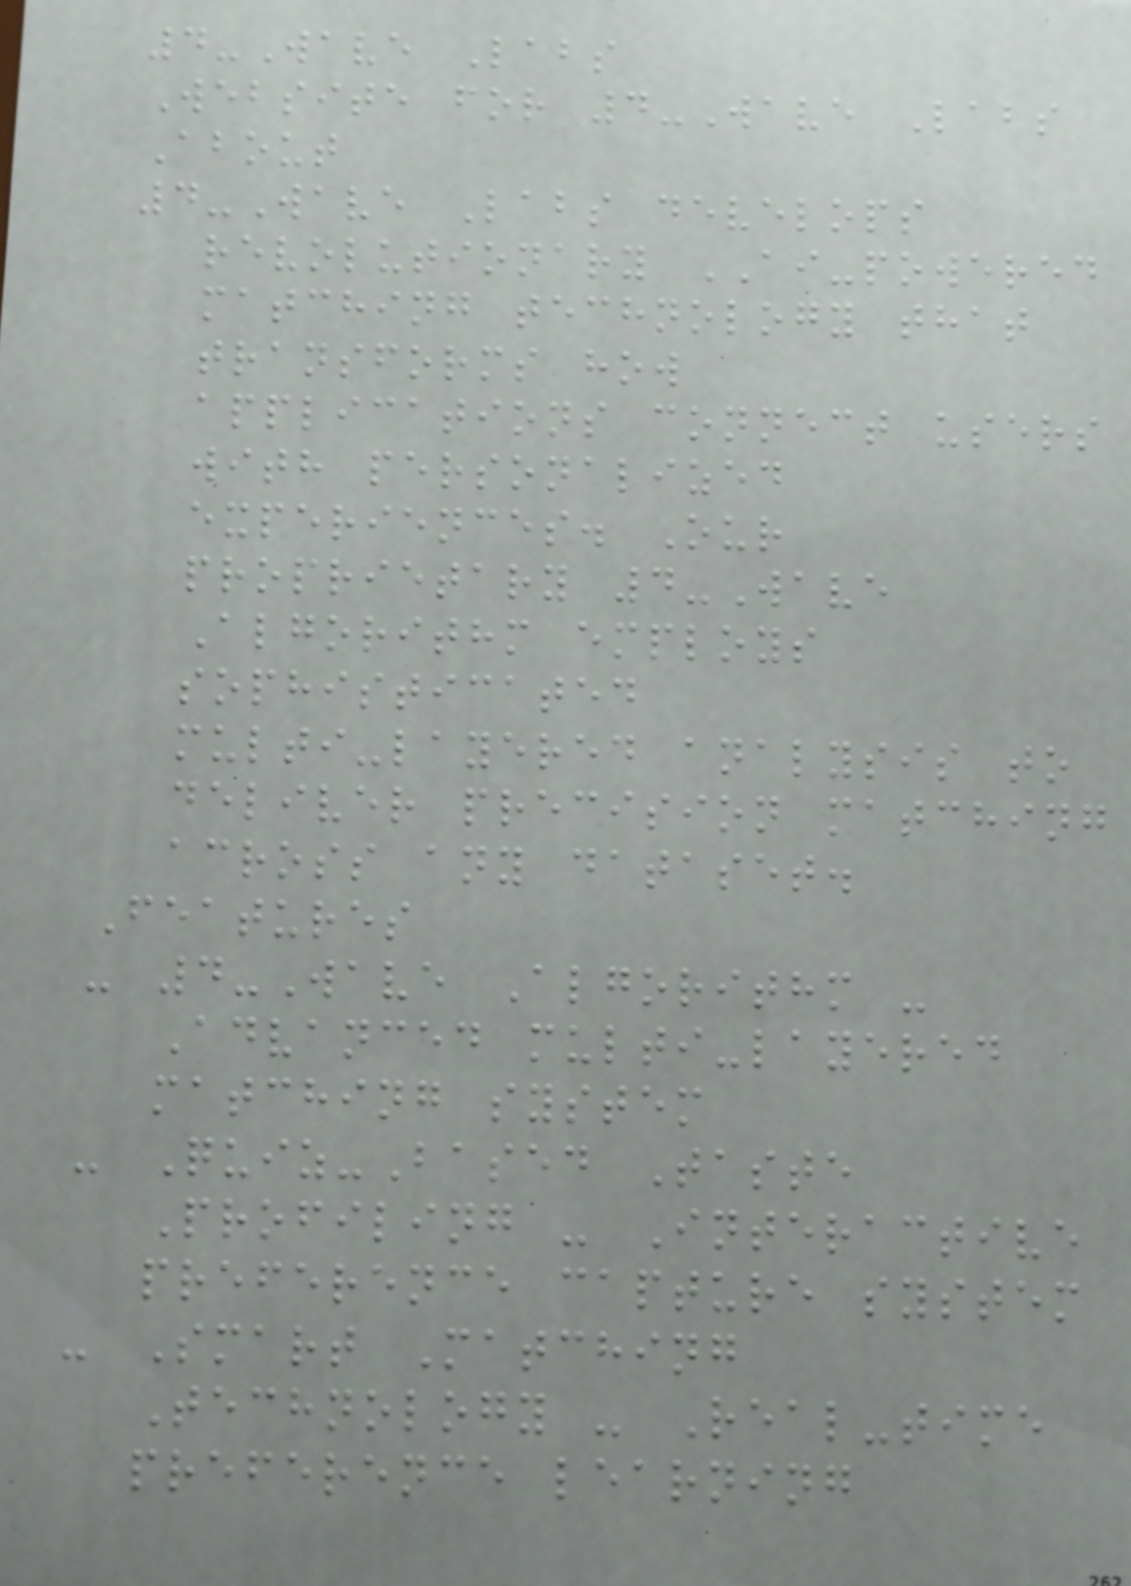4-Wave Labs
Website for 4-Wave Labs
About
4-Wave Labs develops
revolutionary AI-powered
matching technology that
transforms how
applications connect users
with personalized
experiences. Our
proprietary 4-Wave
Algorithm employs
sophisticated
multi-layered analysis to
deliver precision matching
across any dataset.
Features
- 4-Wave Algorithm -
Advanced multi-layered
matching system
- Quiz-Based Taste
Profiling - Interactive
preference capture system
- Smart Matching
Technology - Real-time
preference learning
